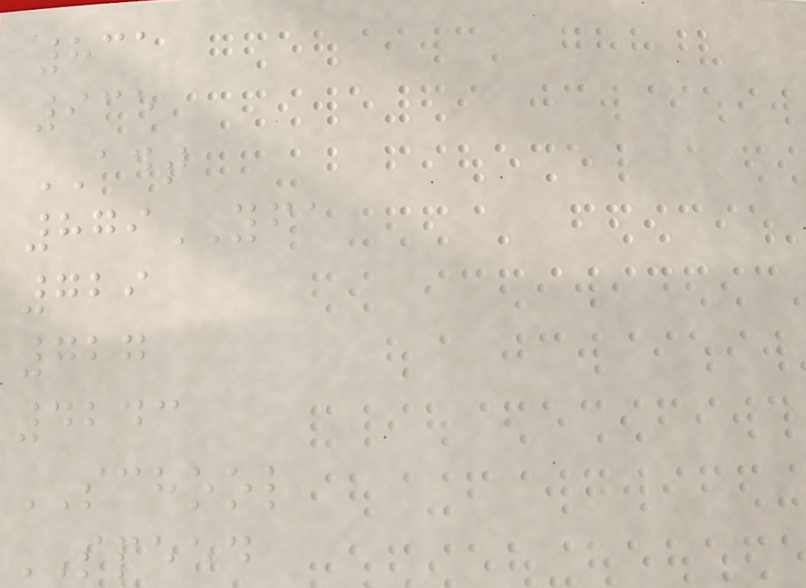831
935
ADT
879YFA
729
727
4243
SCHOOL
SPEED
